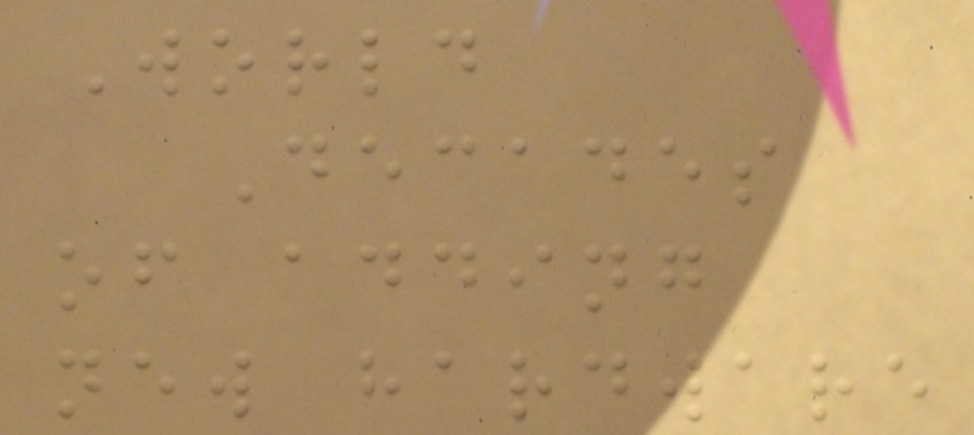World
Decades
of adding
new hardware
